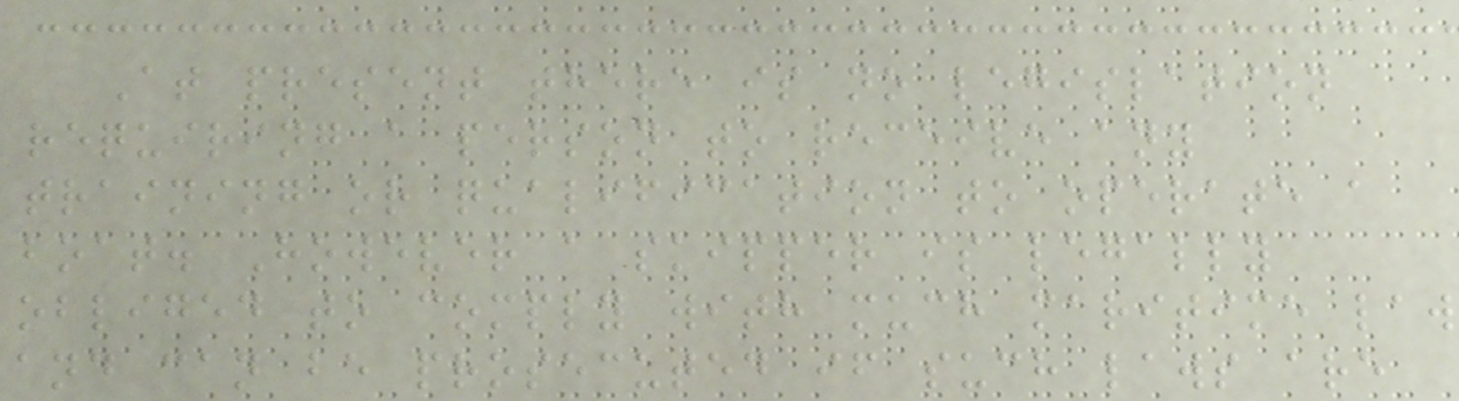At present there is no legislation
requiring a person to receive any
training or qualification to operate a
boat. However a skipper is legally
obliged to comply with much maritime law
and can be prosecuted if such laws are
